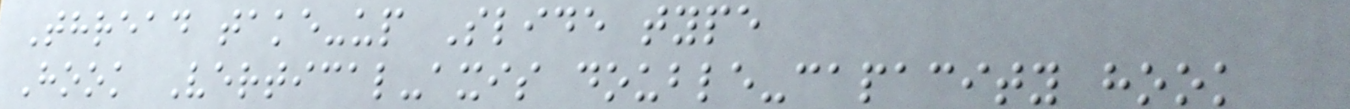Thread take-up Slide type
Hook Vertical-axis double-capacity hook
